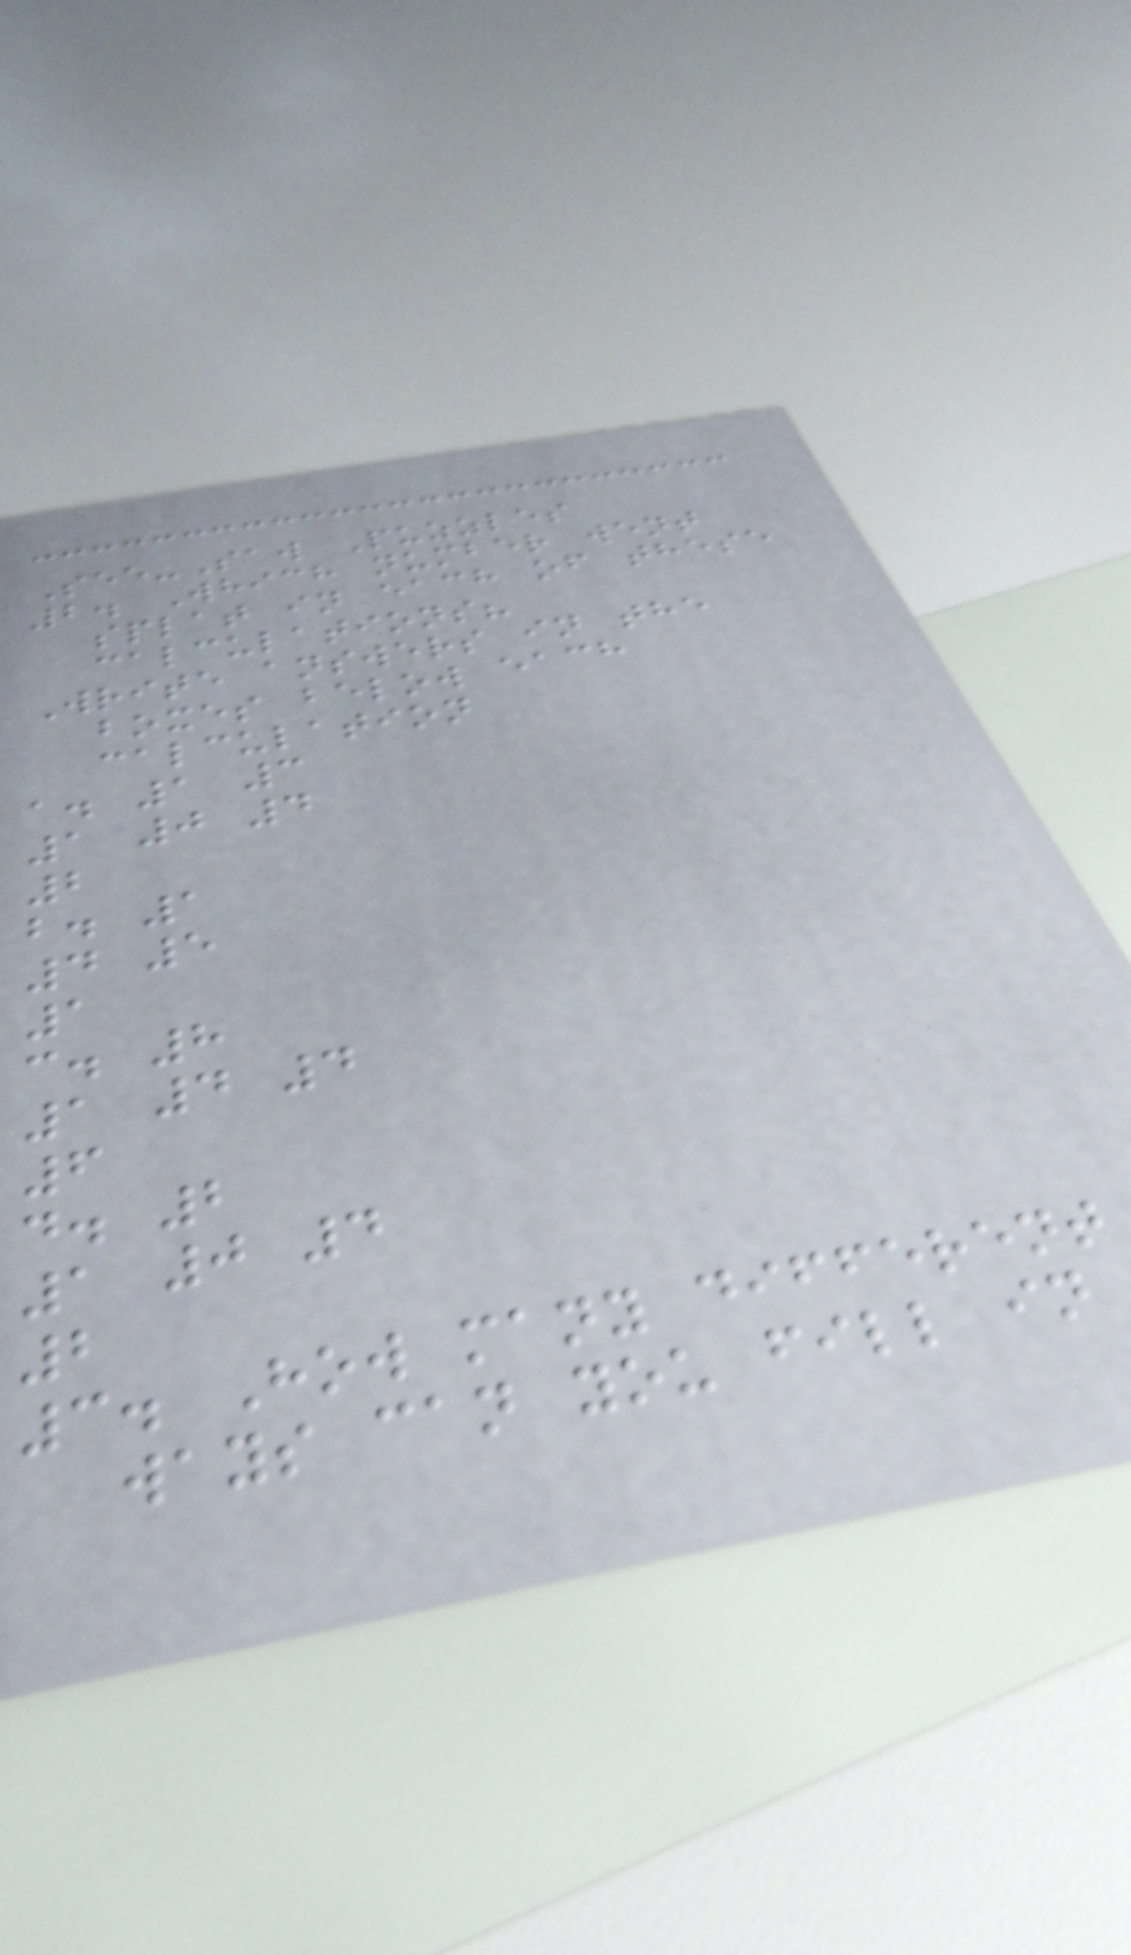See-Saw Puzzles
2. Which number went
splat in each of these
calculations?
Write answers in the
boxes below each
calculation
a. 1 3
1 0 4
2
b. 1
4 5
1
c. 8
1 4 4
6
d. 2
1 0 4
2
3. How many different
ways can you fill in
